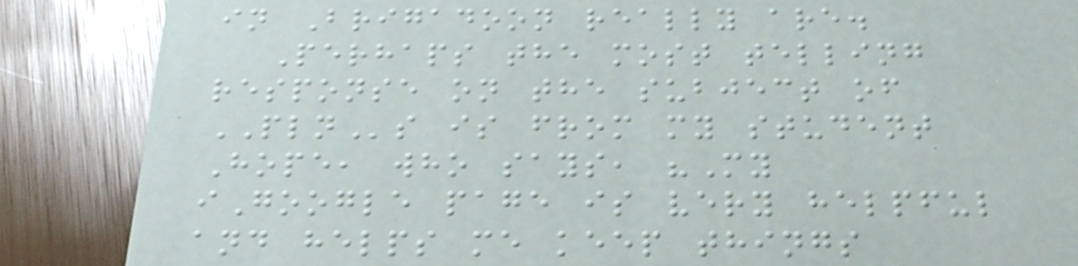in Brigadoon really are.
Perhaps the most telling
response on the subject of
PLNs is from my student
Hope, who says, "My
iGoogle page is very helpful
and helps me keep things
